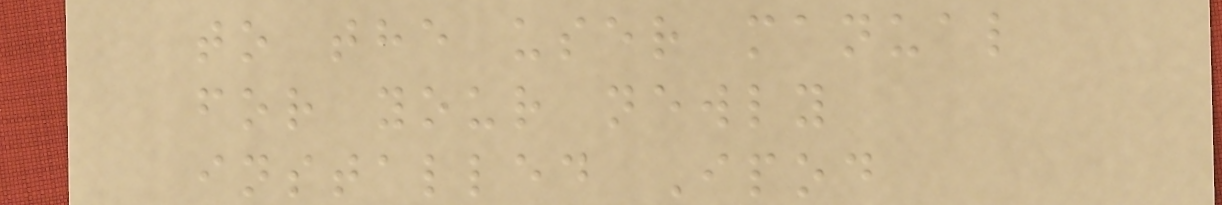to the user manual
for your newly
installed Ipod
